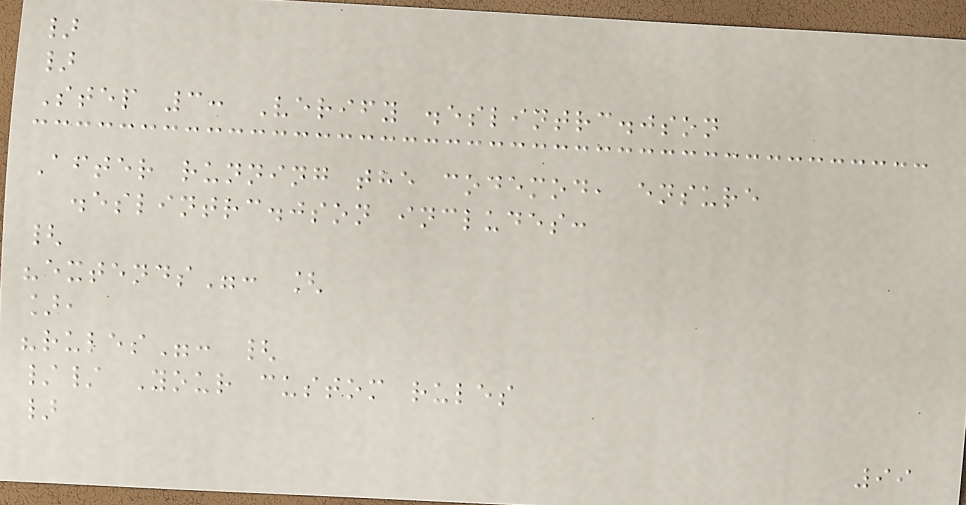}
}
Step 3: Verify .eslintrc.json
After running the codemod, ensure
.eslintrc.json includes:
{
"extends": [
],
"rules": {
// Your custom rules
}
99
